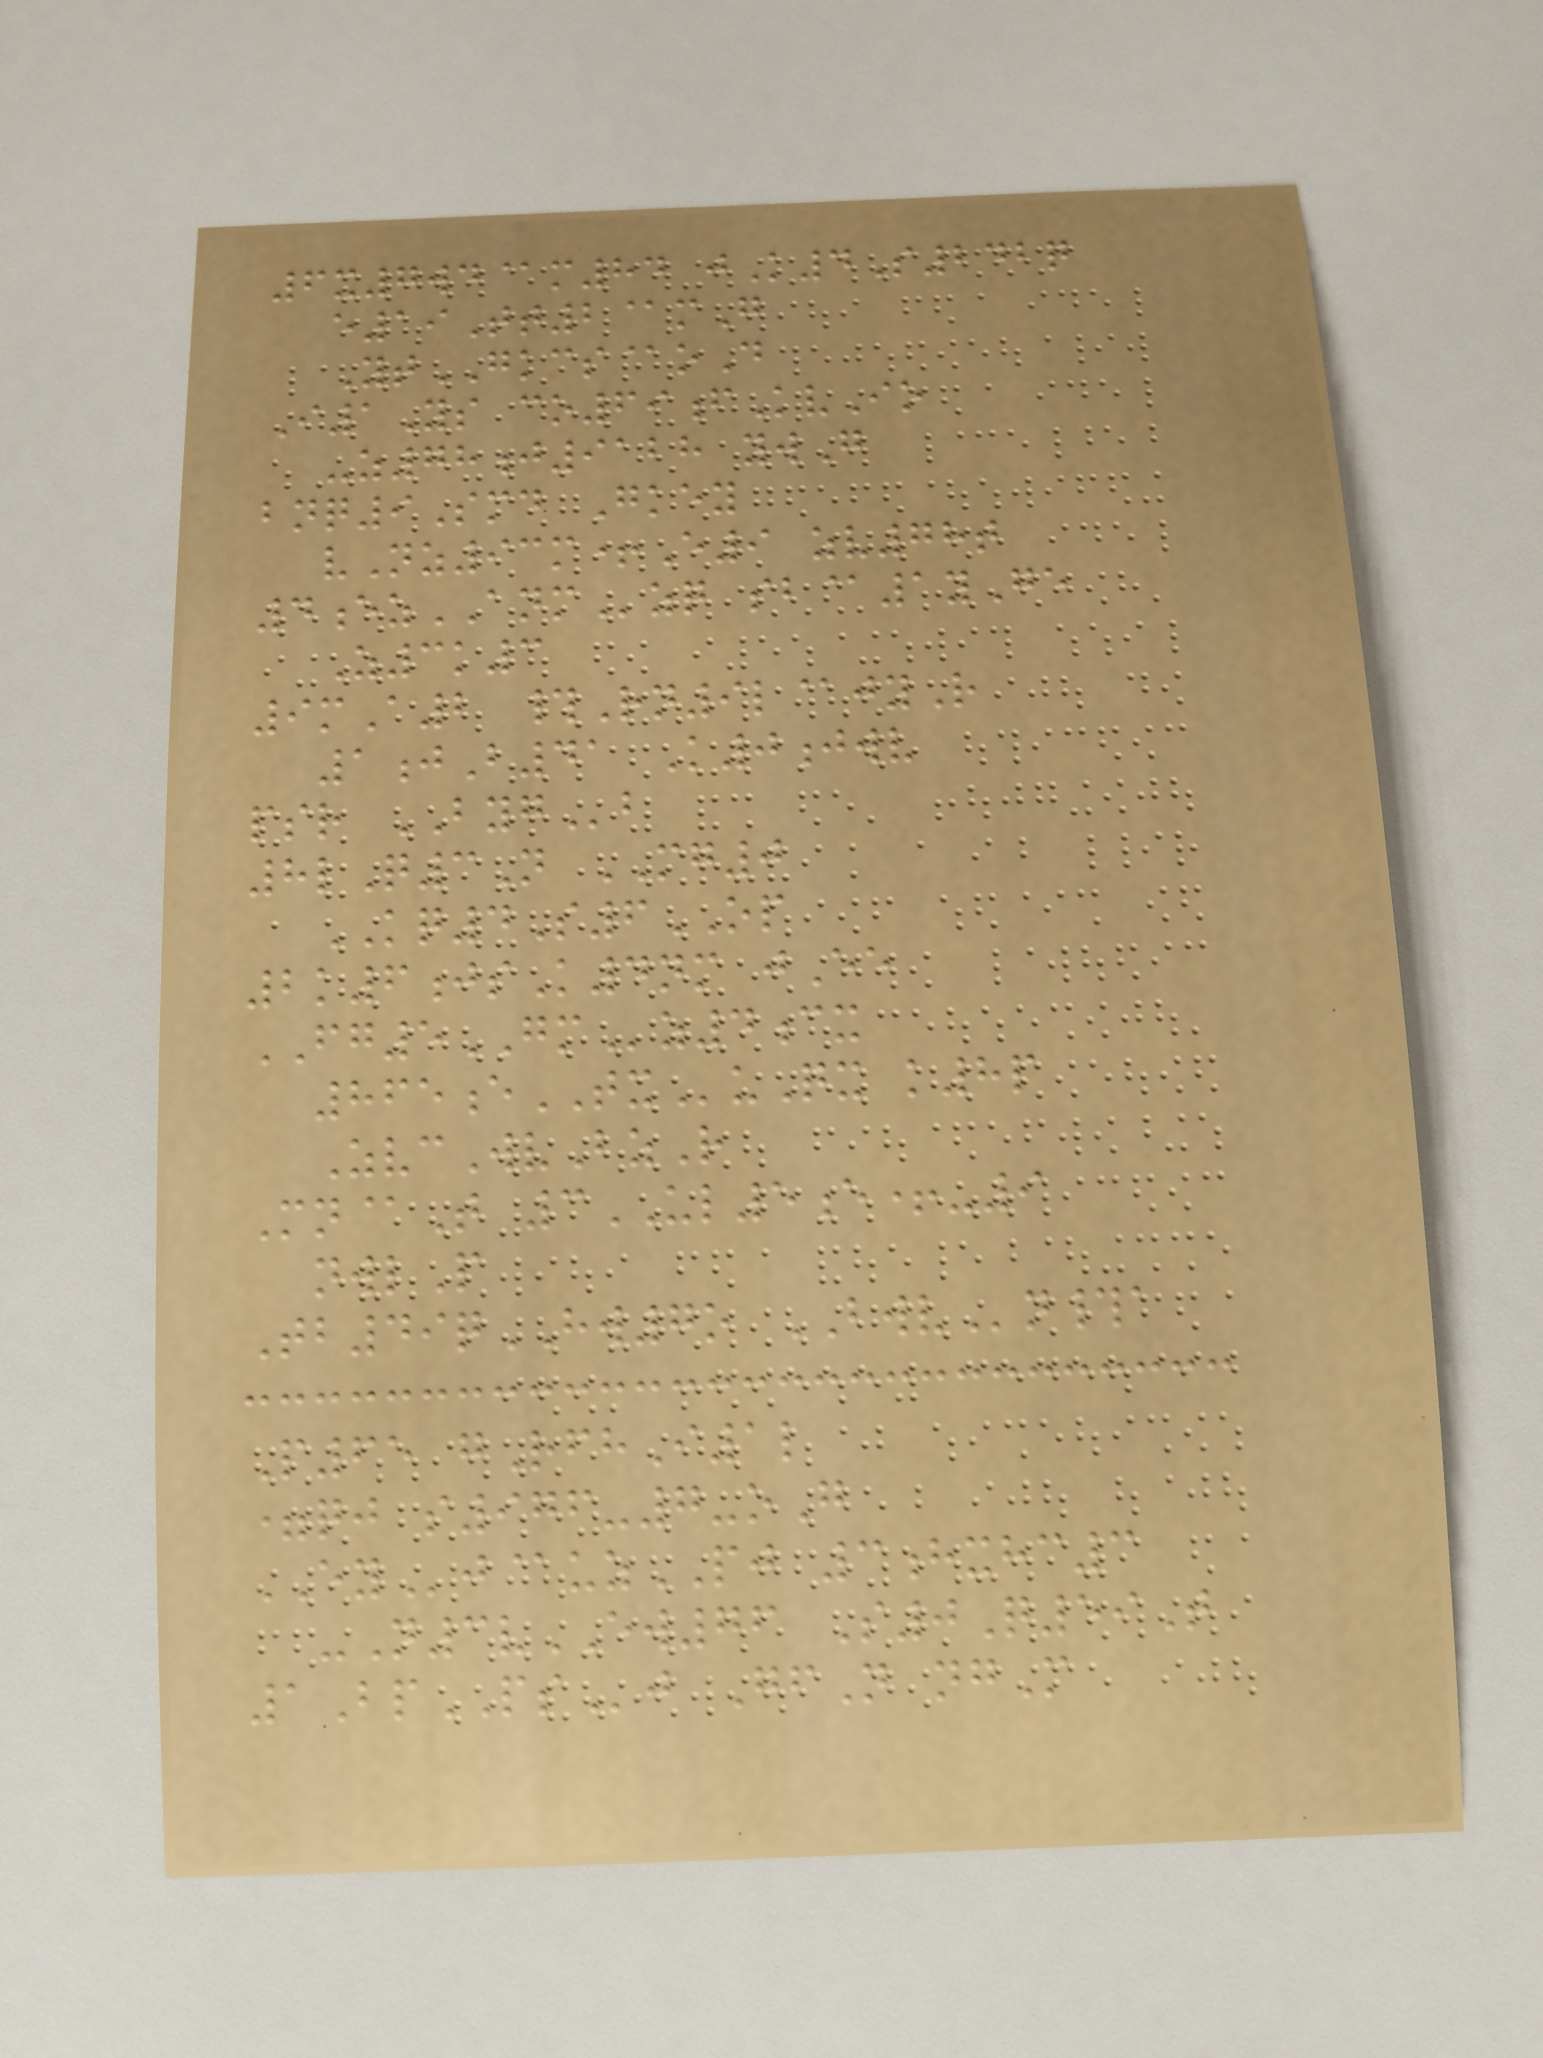6x7wd@m84 jK4S242q
e19Tt2@mG
YtGKCS@oD
I1Ys co69fKvIo
-z78j9128 ywG
bnq9Smd Gkey
vNz93m+E9 zv78t
4ezANMzq sb@1yGe
Z3k3
9mA2 #Rn9l@jyR
1jB41 K0jwv
psr BYGb
8lQ3N MG0
KQ4S6OP
2k6jsK4nm jEe
FG5GMz4cx
865eTXuQx k8p
ZvcWvBzR
Mn@T 3UL5e+-9
nwlP
Tb49qHW7o BWVn#a
P65 gRfhI1l
=qj s976-7-oG
EYj@uzPJ 3hxhc3
-N3vEW76 S0Q59T
1BpPSj GfN ngM
